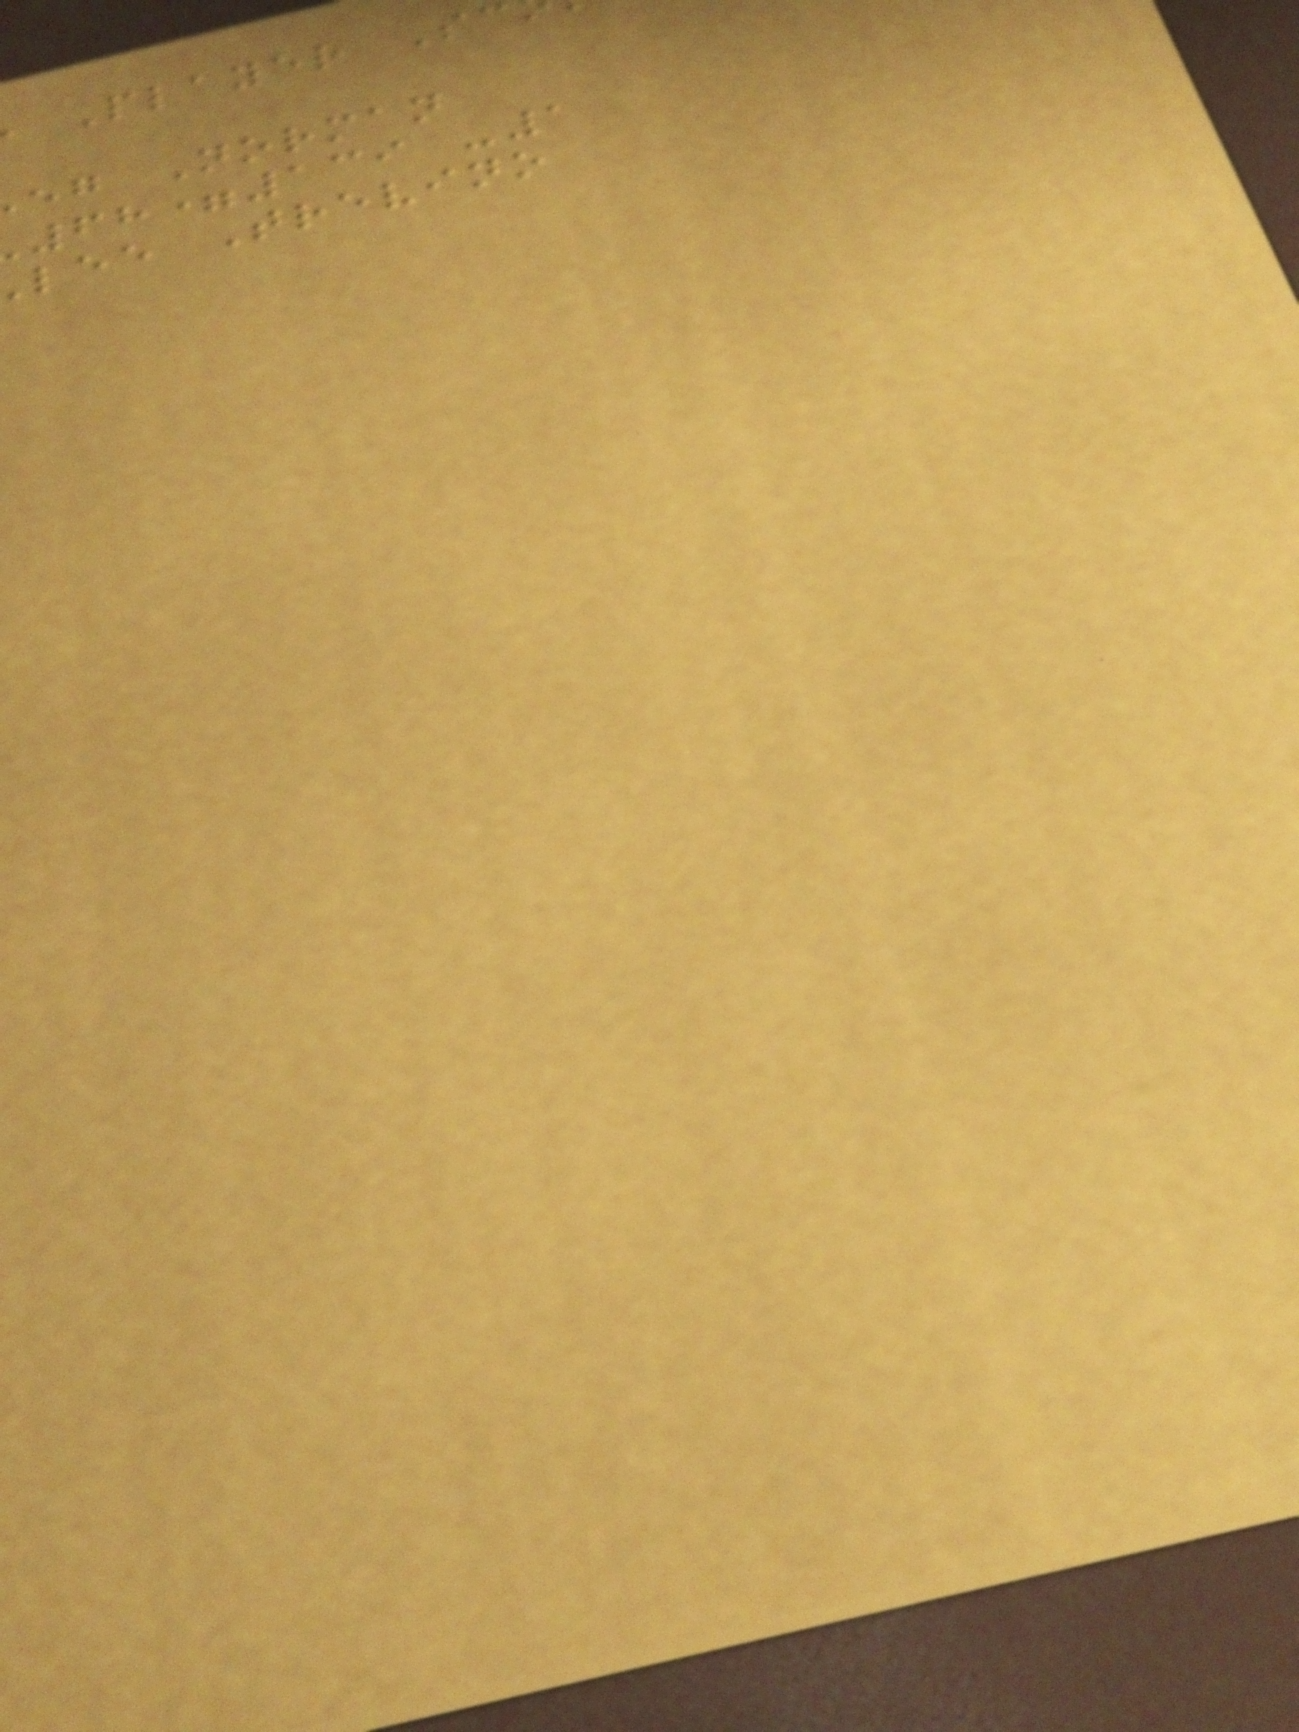Player S
eg Norman
68=139 -1
lee Trevino
